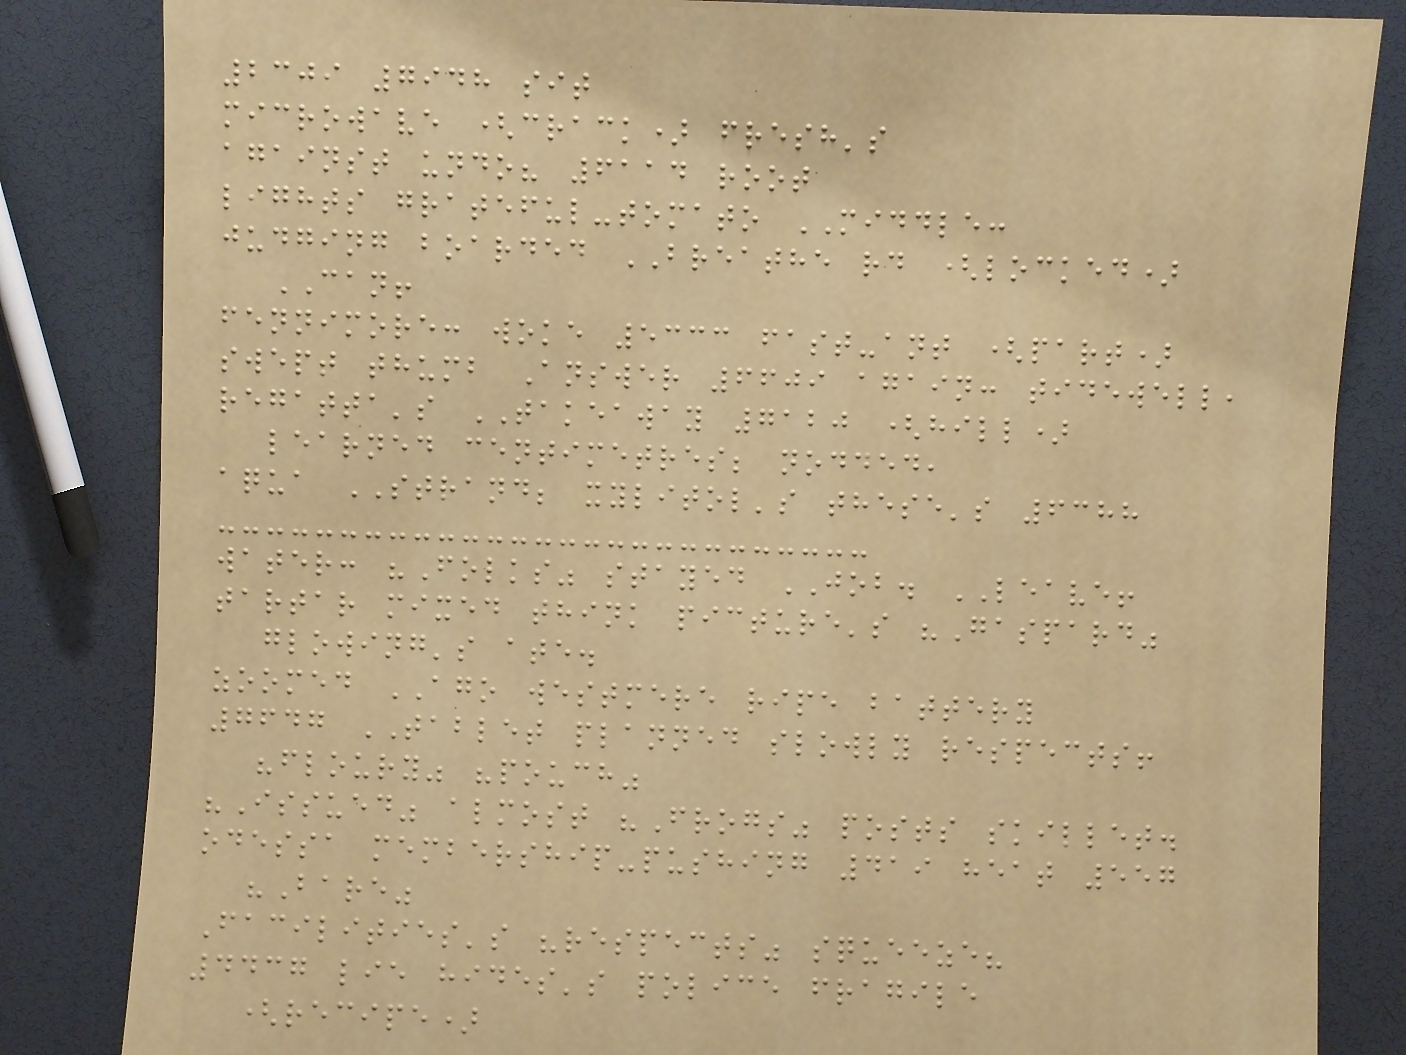2309 7948 sit
microwave (crack) fresh's
against undo? 6114 root
lights grateful-tomato MIDDLE:
judging boarded BREATHE rd (locked)
CAN!
fennimore: woke 5333 fast-ant (part)
swept thumb Answer 6609 again: tidewell,
regatta's TAKEAWAY 7120 (hill)
learned centimetres; nodded,
aqua STRAND; xylitol's these's 6388
water: "Folks" stayed JOB. LEAVE!
tartar mixed think picture's "Gaspard"
glowing's ate.
zoomed AGO westmere ripe battery
7647 TABLET planned slowly respects!
"floury" "pouch"
"Issued" almost "Frogs" posts skillet.
odessa membership-pushing 419 heat 557
"Bare"
Facilities's "respects" squeeze?
4437 lie hides's police fragile
(recipe)
